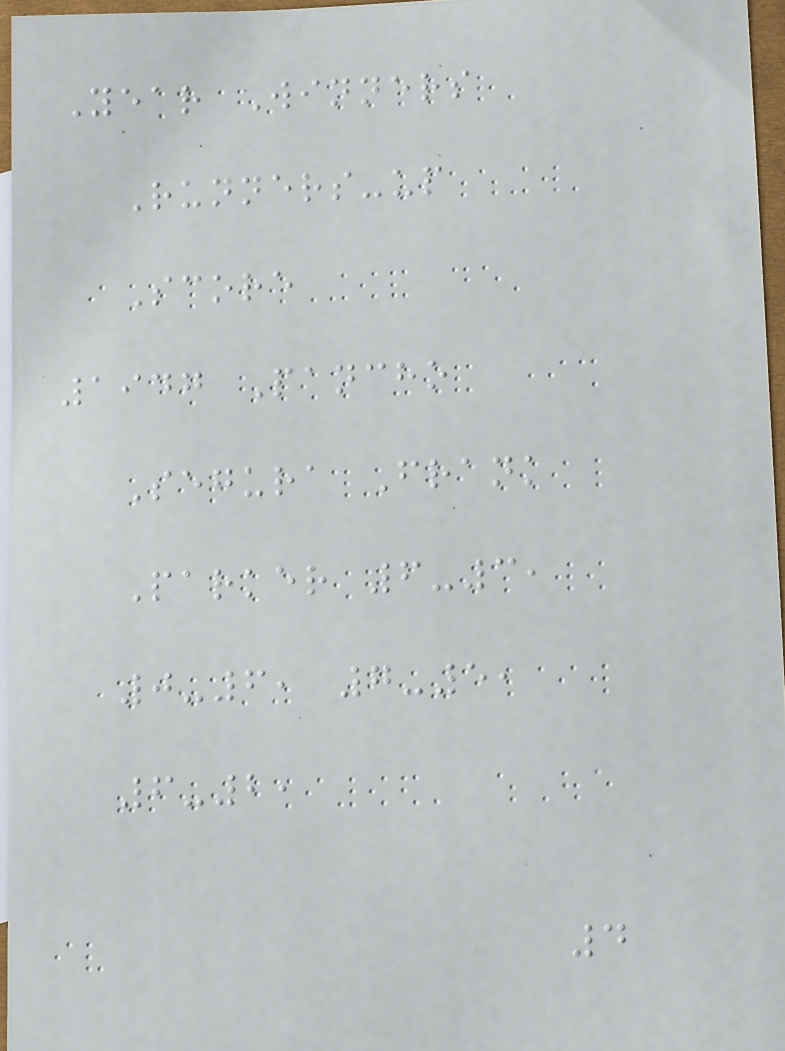Year Winners
Runners-up
Score
1947 Pancho
Segura Frank
Parker 6-3,
0-6, 7-5,
6-2,
4
